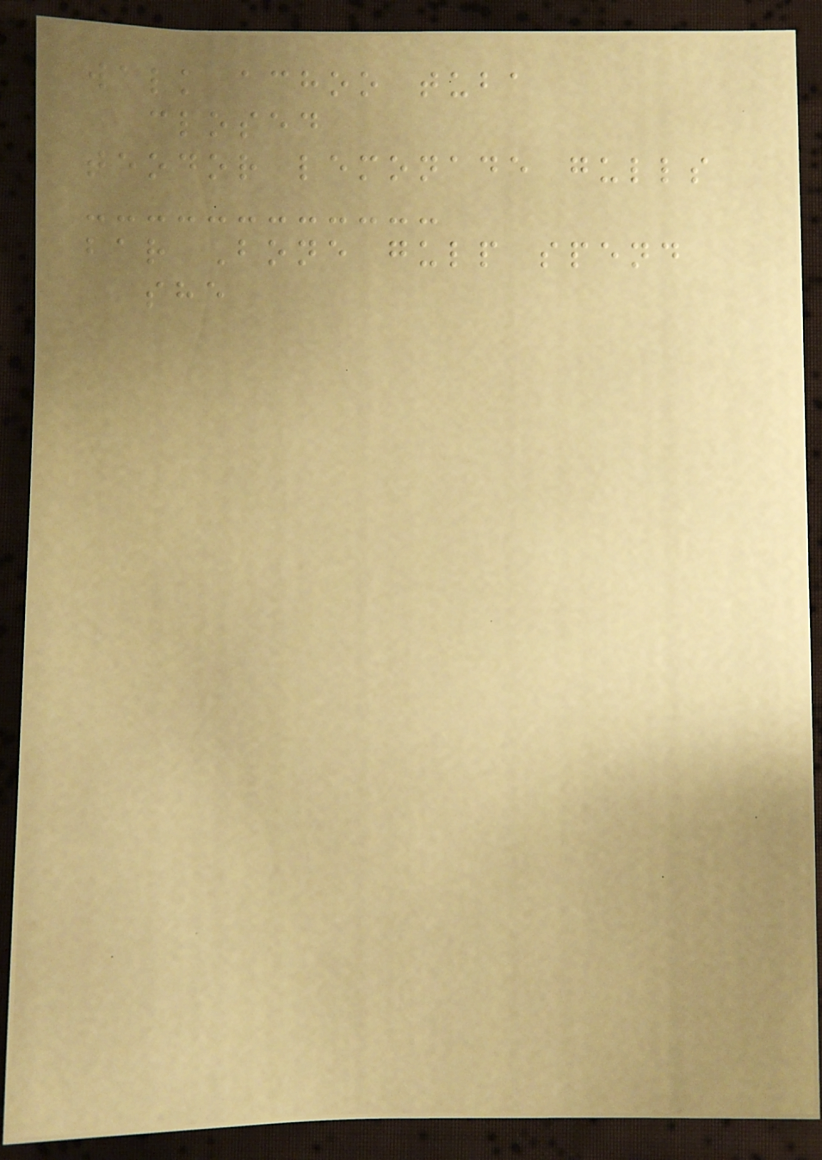walk achoo tuba
closed
teodor lemonade gulls
bar Bone gulp spend
she
